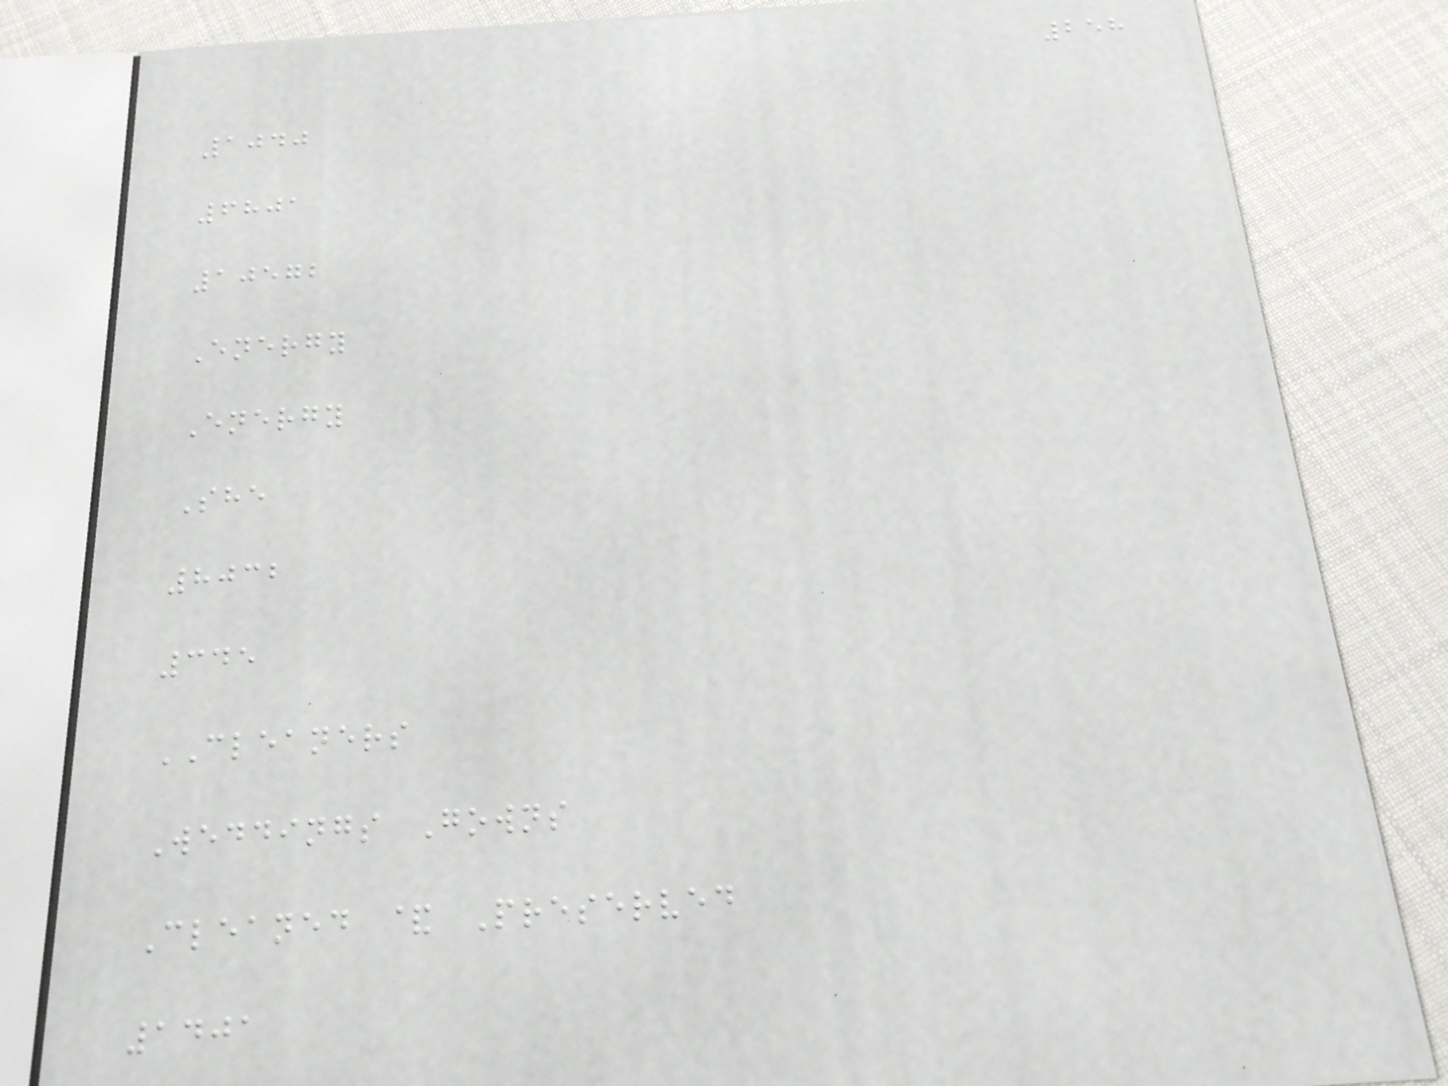258
1040
6801
10572
Energy
Energy
She
8032
345
CLEANERS
Weddings Gowns
Cleaned & Preserved
1401
